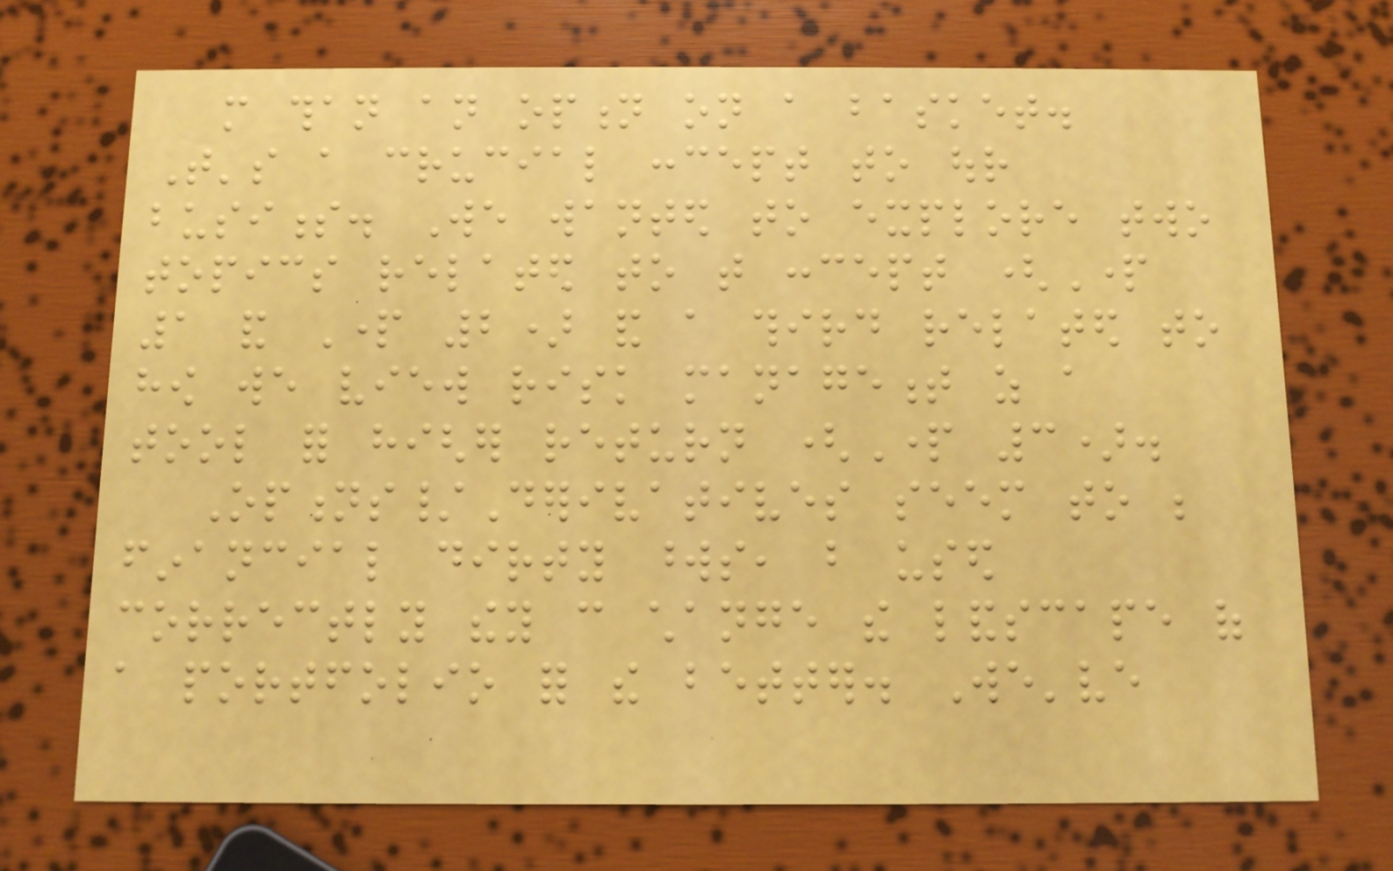more than an option on a basket.
That's a crucial concept to our
business. We wanted to explore two
topics related to that concept (Part
1 and Part 2) and a third related to
how we view risk management as a
tool for higher return (Part 3).
Options/Derivatives seem to be
financial dirty words, but used
correctly they can change the landscape of
a portfolio for the better. We've
